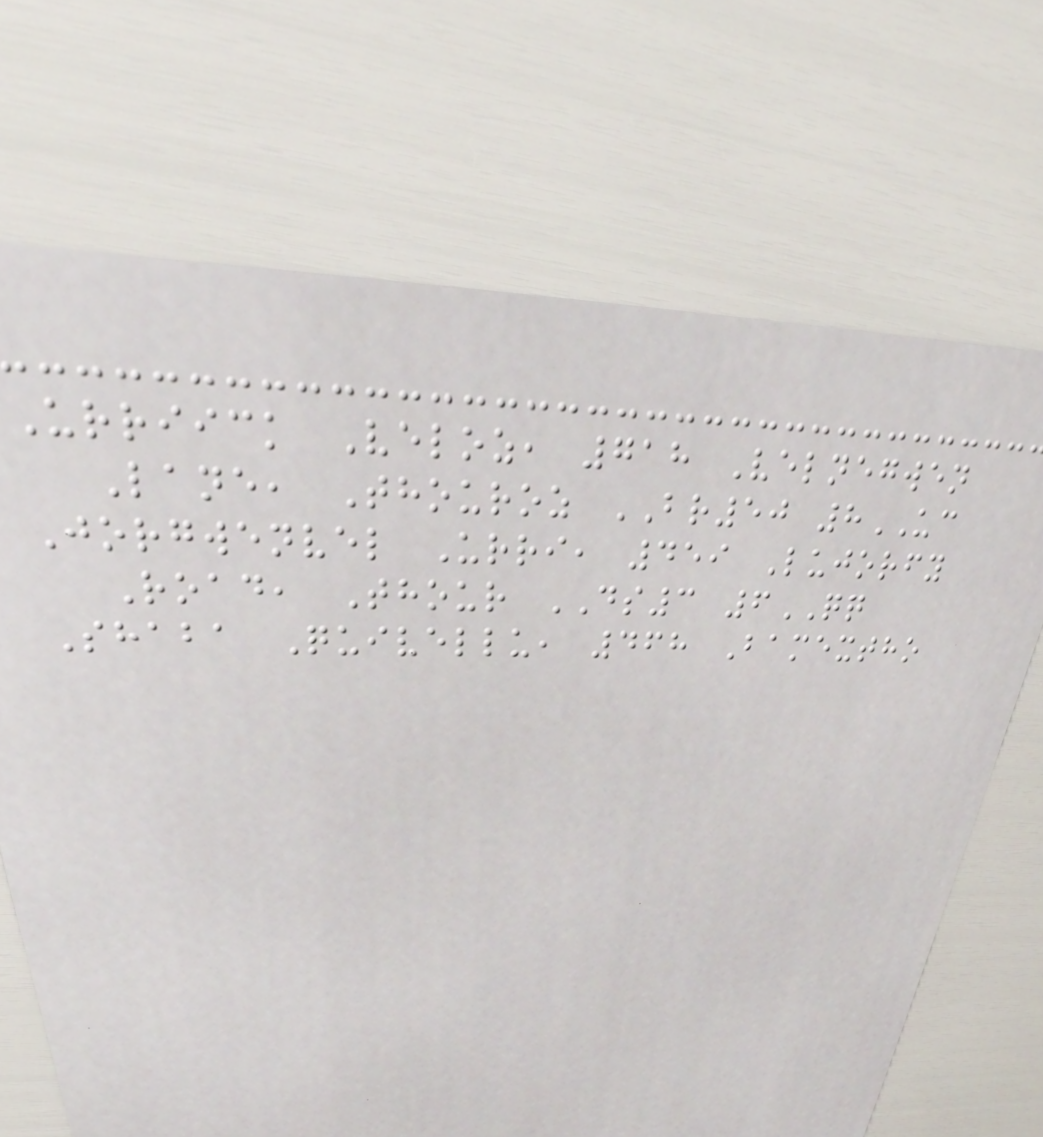Urriick Veloz, 718 Velnegwen
Lane, Thouroz BR50 8UC
Jorgwenvel Urri, 459 Lujorfy
Road, Thour DS3 6QQ
Shaba Quivellu, 468 Bamextho
